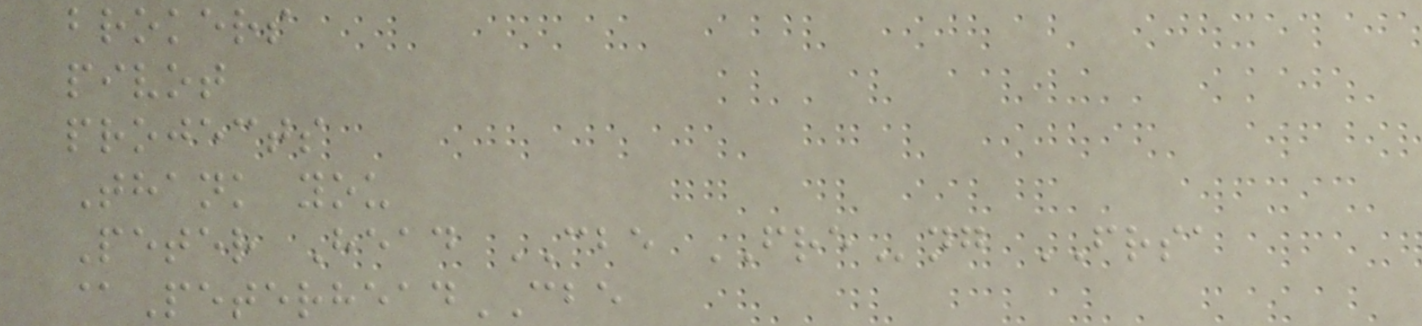brokers
pivot
projects
Thank you
Peter Head CBE FREng FRSA
@PeterheadCBE
